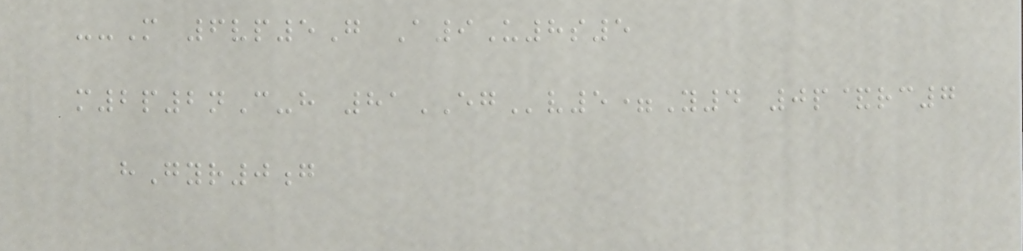--M 6vp5G A9U8s5
m2p2nC-h 81EGv5=Y4 0p&rc7
hGyr0g
